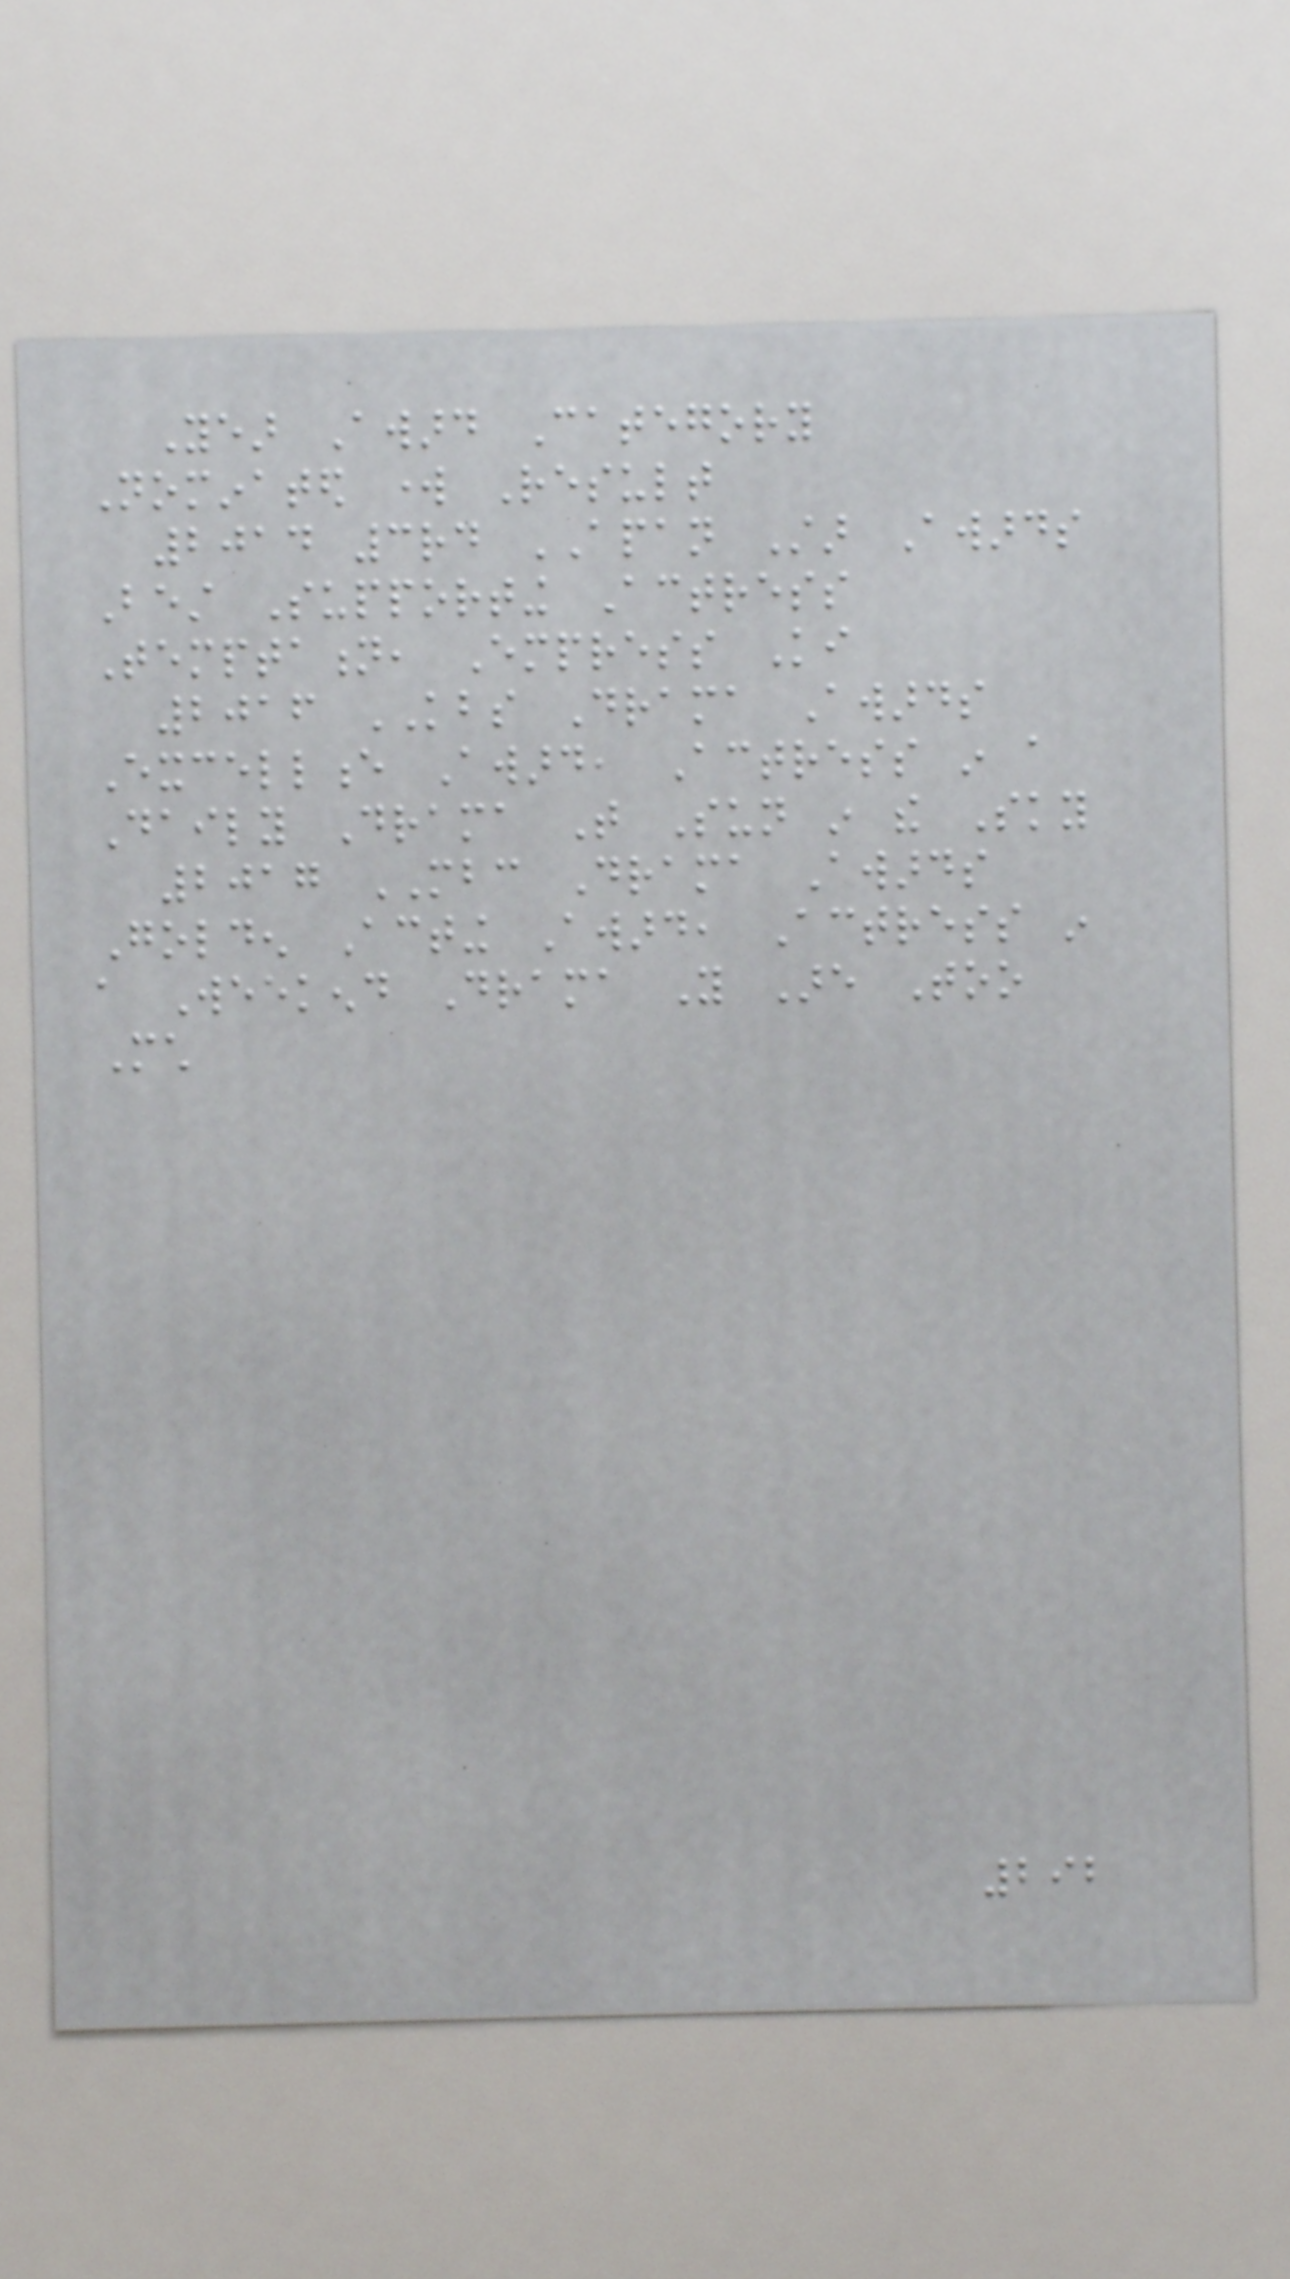Year Award Category
Nominated work Result
2014 3rd APAN Star Awards
Best Supporting Actress
Temptation, Empress Ki
2016 KBS Drama Awards
Excellence Award, Actress in a
Daily Drama That Sun in the Sky
2017 MBC Drama Awards
Golden Acting Award, Actress in
a Weekend Drama You Are Too
Much
292
